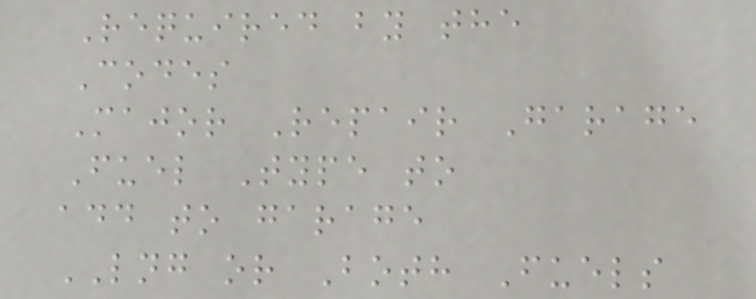Required by the
Codes
Major Repair Garage
Fuel Type to
add to garage
LNG or Both Fuels
